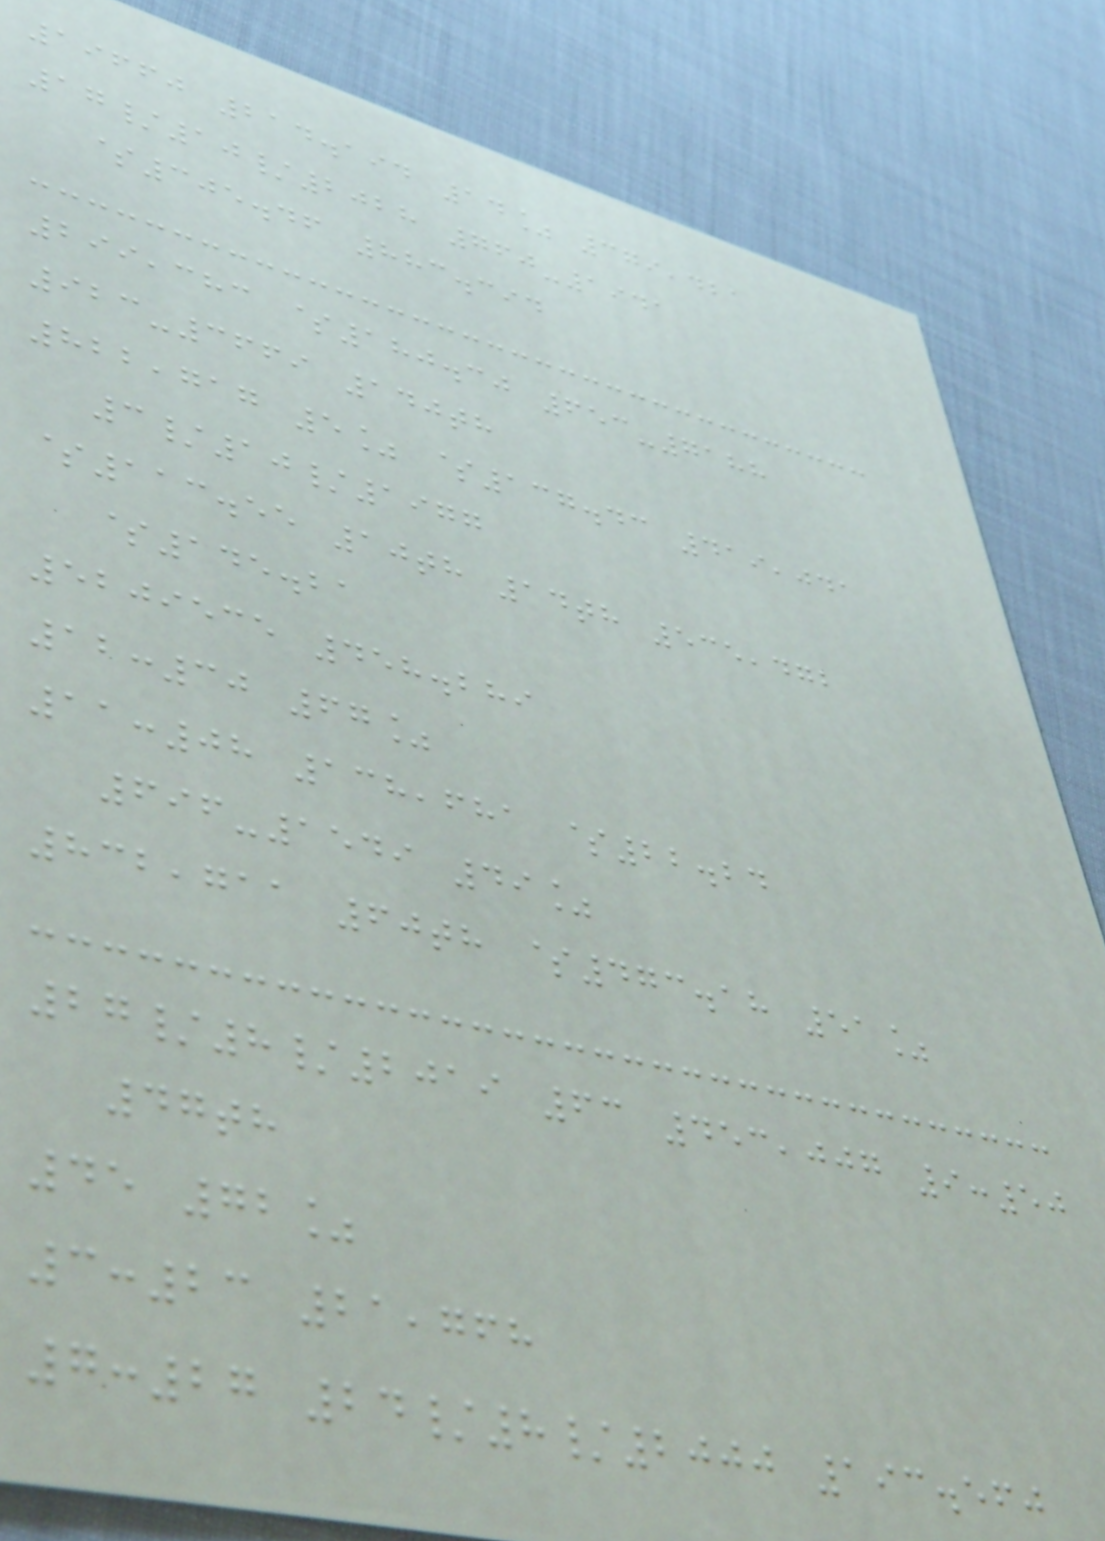19660 214.194 14% 379,421
17/10/2028 760-1941
$305.46 883.394
299,383 $180.30 653-7188
923-3669 140th
822,717 5% $137.43 419,041
3/10/1977
$113.55 10th 14th 535,472
$145.21
5209535 458.289
12:30 67%
11:08 138,681 $22.24
696-1549 49%
832,711 60th $473.18 51%
27/8/2019 63 453,007 9:50
47th
45 72%
3:23 21,768
7:27 24/8/2000 193.560
